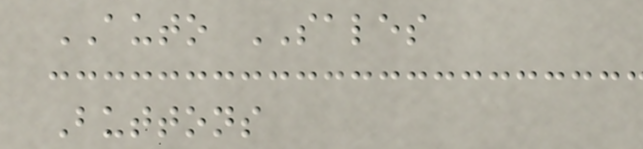AUTO SALES
Buttons
